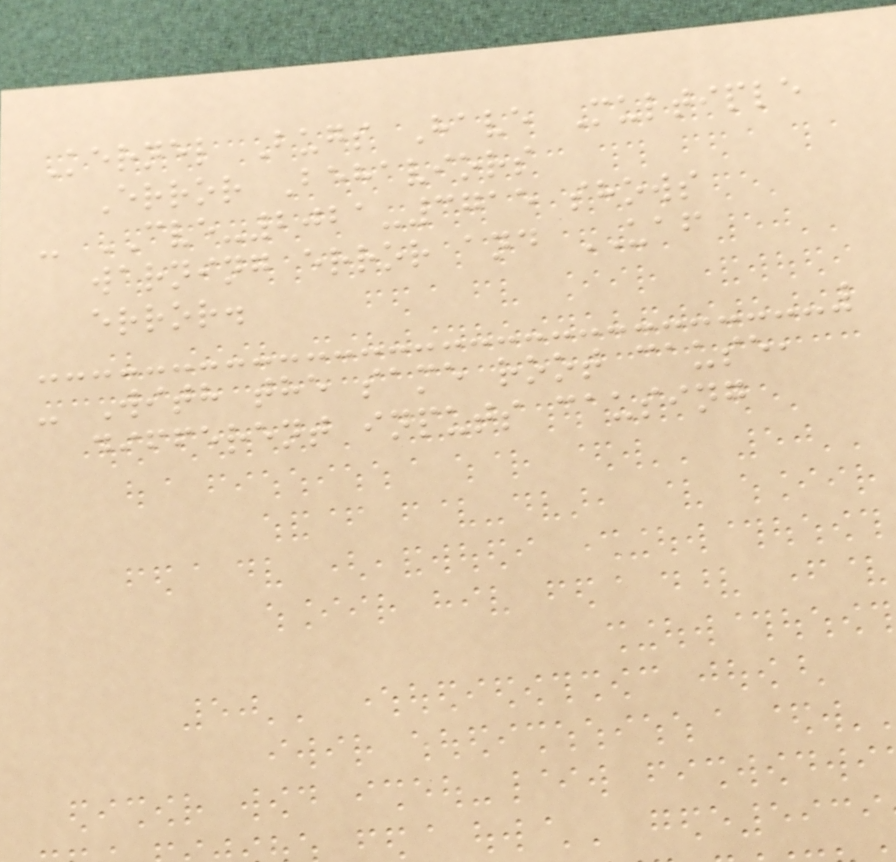Kernel Bugs Have Multiple
Error Behaviors
- CVE-2021-3715 shows
warning error and UAF
error.
- With the same root cause,
different inputs causing
